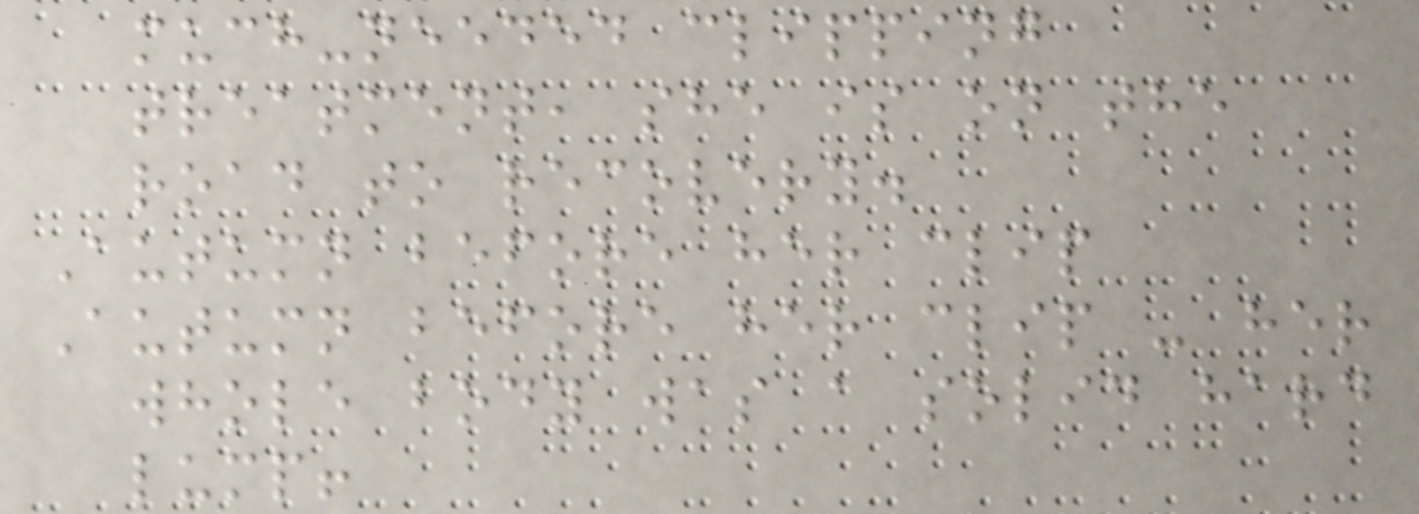much-needed clipping
treatment, she is on the
road to recovery.
Autumn before her clip
Autumn before her clip - her
whole body was a solid hard
lump!
